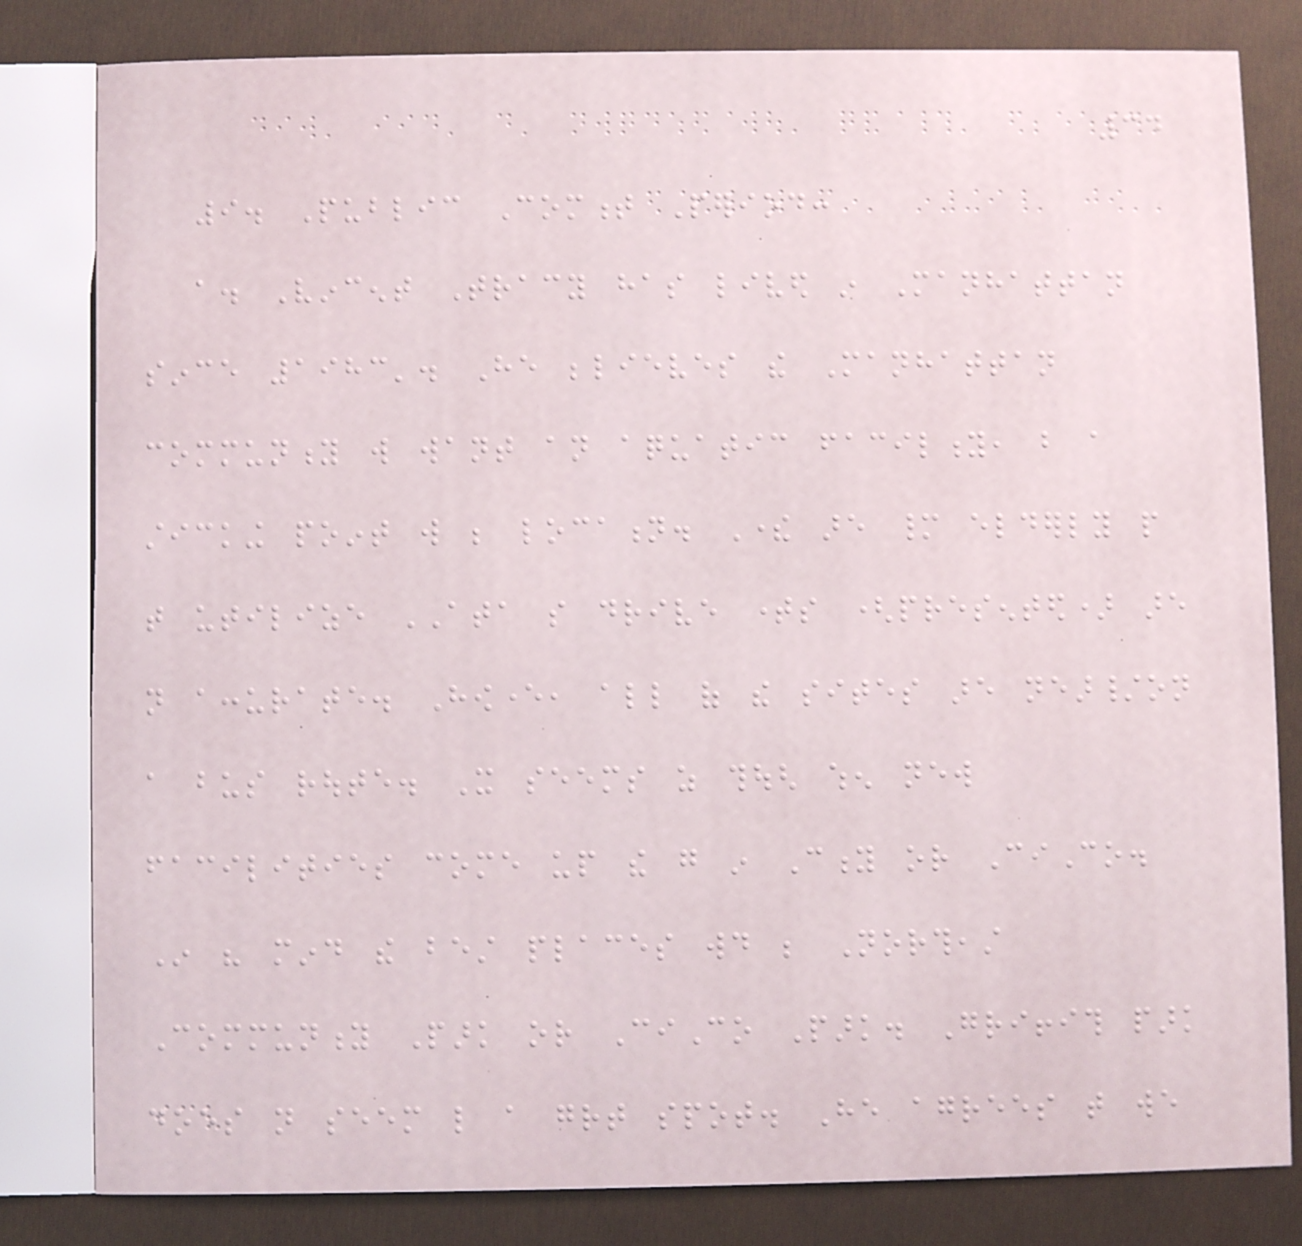34
9. Public Comment Period:
a. Vincent Tracy has lived in Manhattan
since 1983'. He believes the Manhattan
community will want an aquatic facility, but a
sticking point will be location. There are many elderly people
that utilize ATA so drive times (presented) are
not accurate. However, all of the sites are near/on
a bus route. It seems as though when new
facilities come up the go in City or CiCo.
In his mind the best places would be Northeast
Community Park or CiCo Park. Griffith park
does not seem like a great spot. He agrees that we
